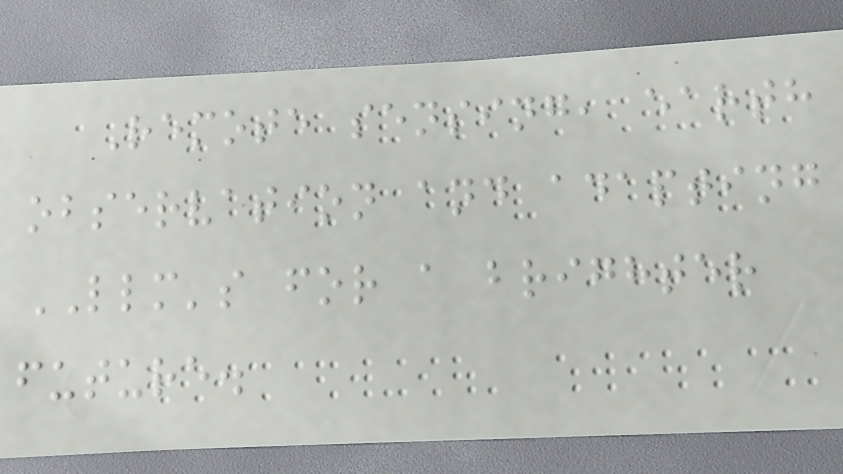Remote sensing, earth
observation and adapting
LLM's for a brighter
future.
